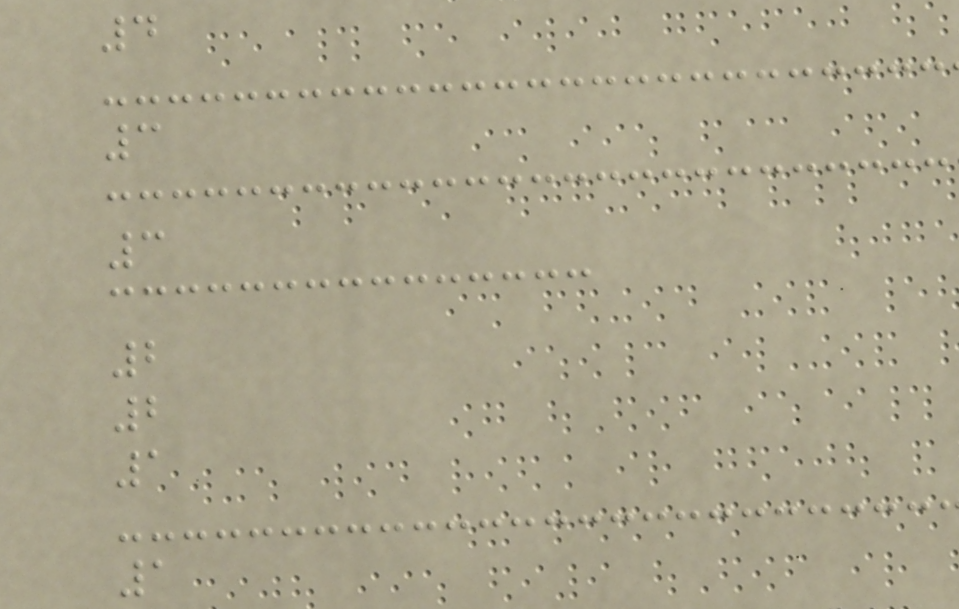4
3
3
2
2
1
1
